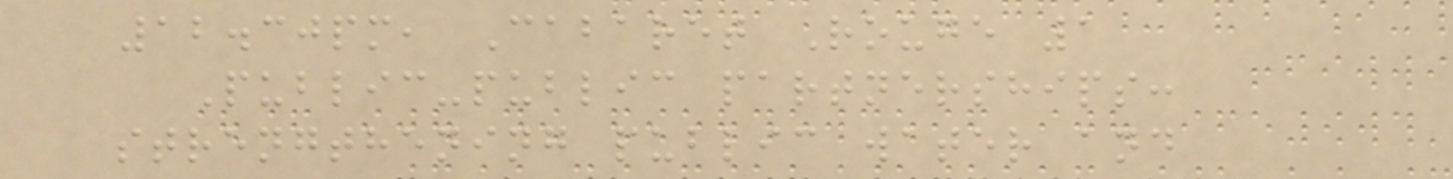12.30pm, Cabaret Rouge 1
Public-public partnerships:
strengthening public water and
